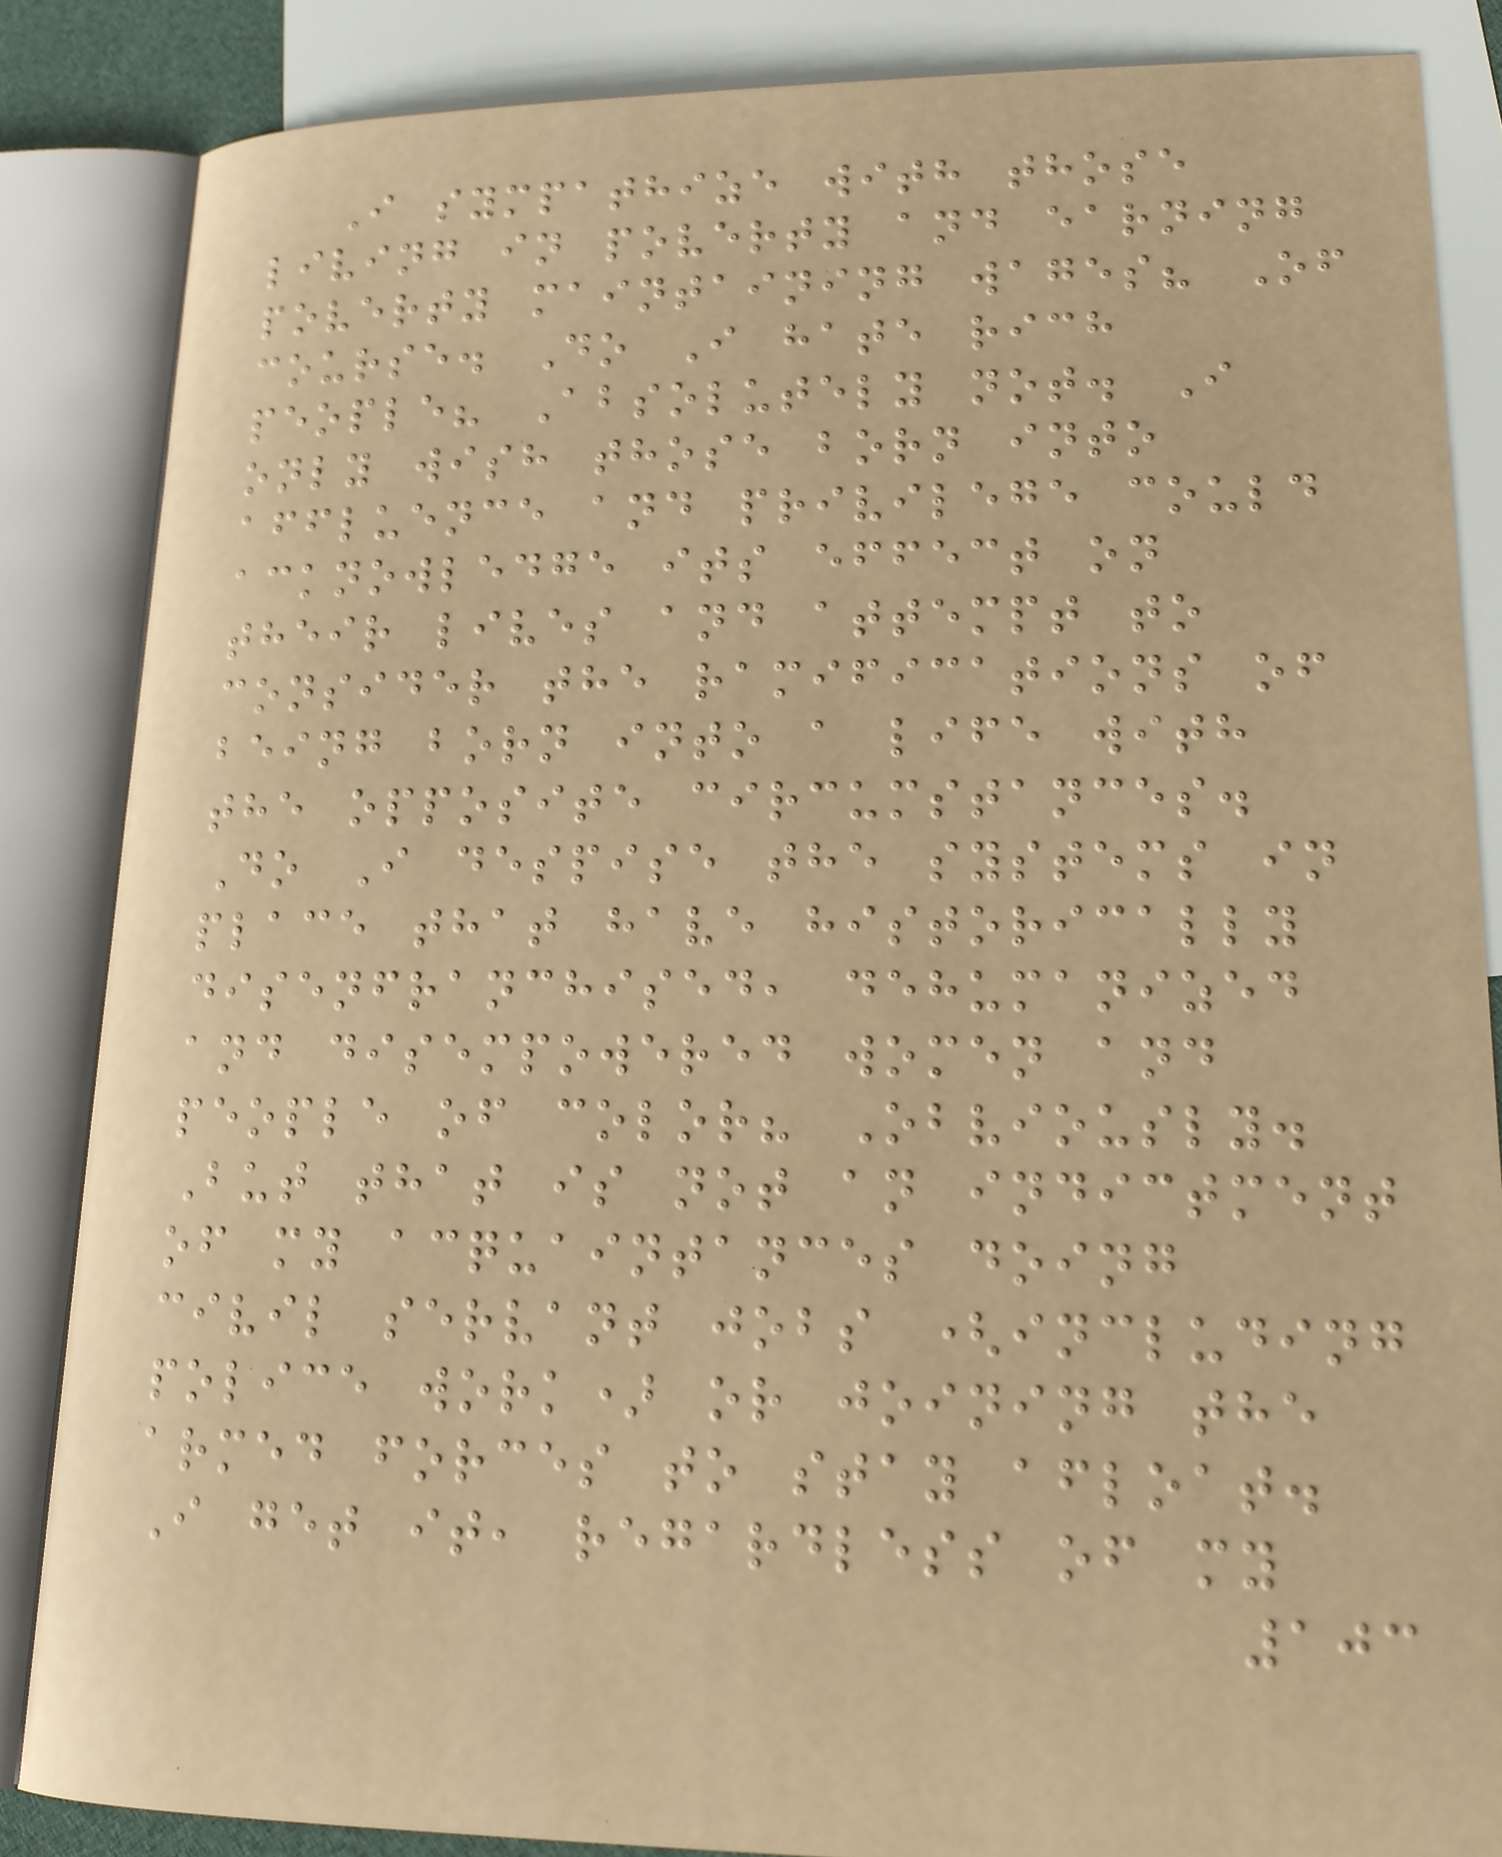I sympathize with those
living in poverty and earning
poverty maintaining wages? Of
course. Do I hate rich
people? Absolutely not. I
only wish those born into
affluence and privilege could
acknowledge its effect on
their lives and attempt to
consider the ramifications of
being born into a life with
the opposite circumstances.
Do I despise the systems in
place that have historically
disenfranchised, dehumanized
and disempowered women and
people of color? Obviously.
But that is not an indictment
of my acquaintances doing
civil servant jobs (including
police work) or joining the
armed forces to stay afloat.
I get it, regardless of my
103
